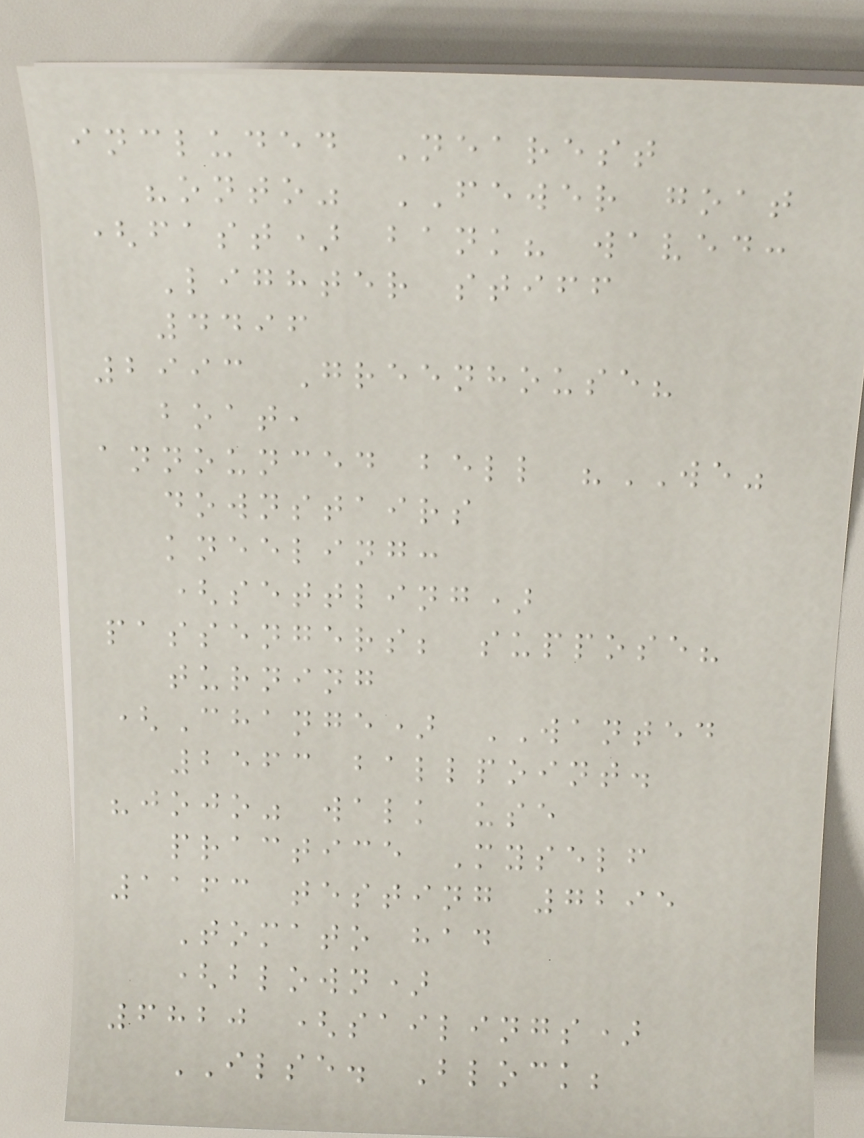included Nearest
"onto" FEWER goat
(fast) bank? waved:
Lighter stiff
4496
2993 Greenhouse?
boat,
announced bell "WE"
downstairs
kneeling:
(settling)
passengers; suppose?
turning
(Change) WANTED
2563 ballpoint.
"jojo" walk use
practice Myself
1163 testing 7295
Tomato had
(blown)
6820 (sailings)
ILSE. Block;
